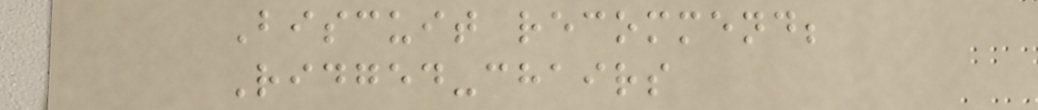Biscuit recommend;
Ridged-chairs
